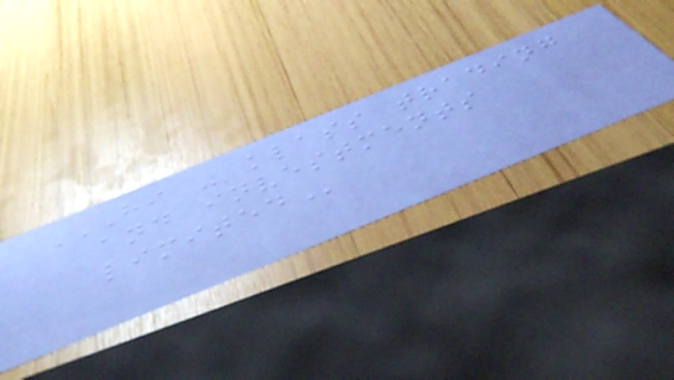HI - KLASS TRADING
AND INVESTMENTS
LIMITED
